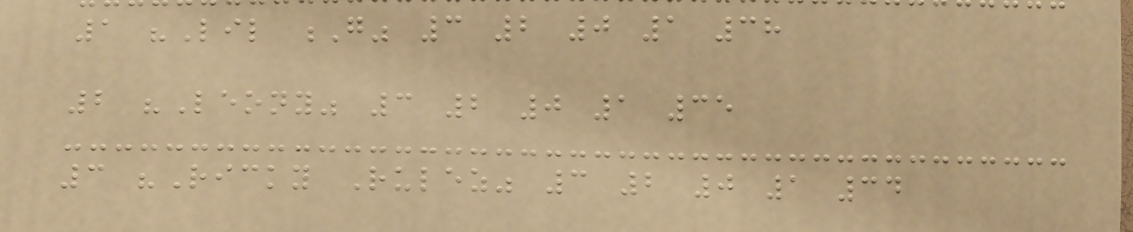1 "Lil G" 3 2 0 1 38
2 "Leony" 3 2 0 1 35
3 "Ricky Rulez" 3 2 0 1 34
